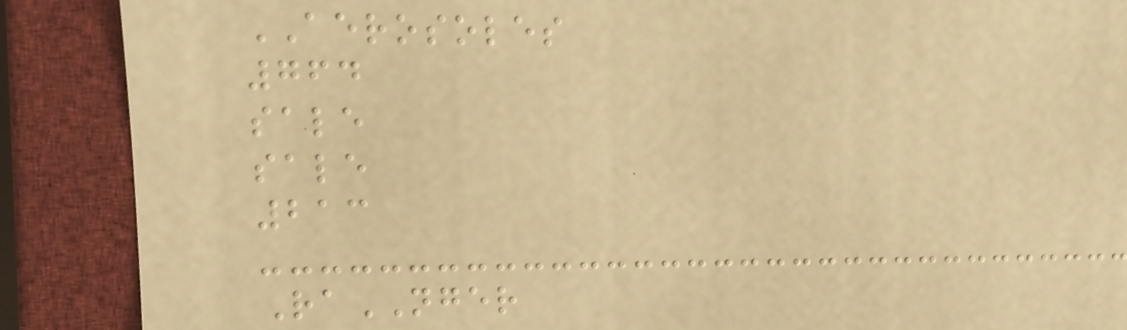AEROSOLES
764
sale
sale
213
RaNGER
